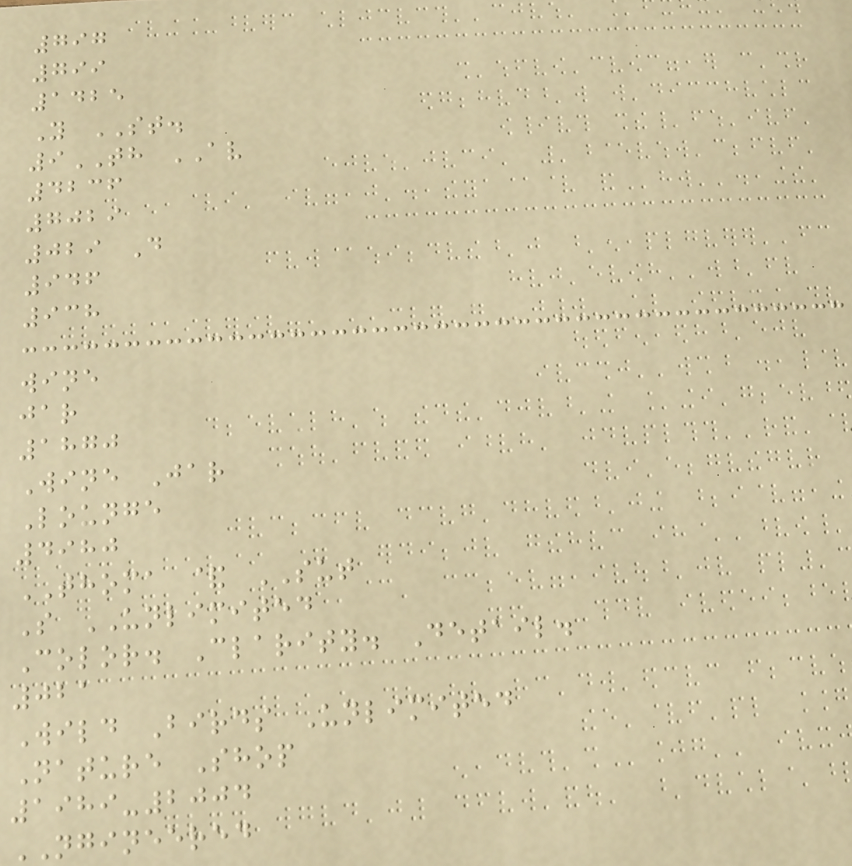797
799
1425
Y ST.
9TH AV
4236
7029
029 D
946
938
wine
jar
1870
Wine Jar
Lounge
4980
THOMA & SUT
S UNLIMITED
Color. Clarity. Detail.
021
Wild Birds Unlimited
Nature Shop
1989-2004
NGINEERED
